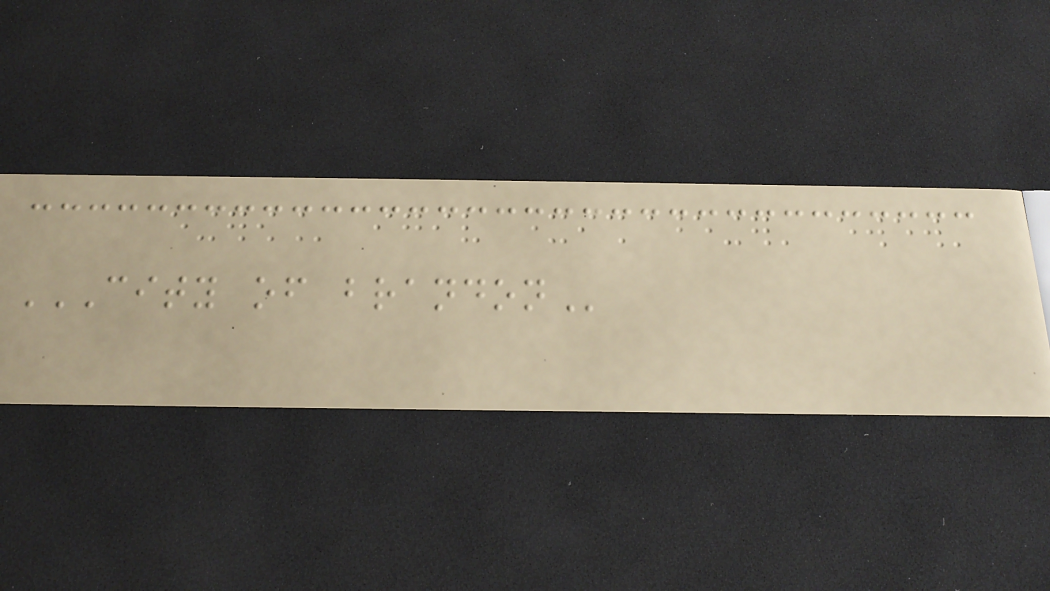CITY OF BRANDON
